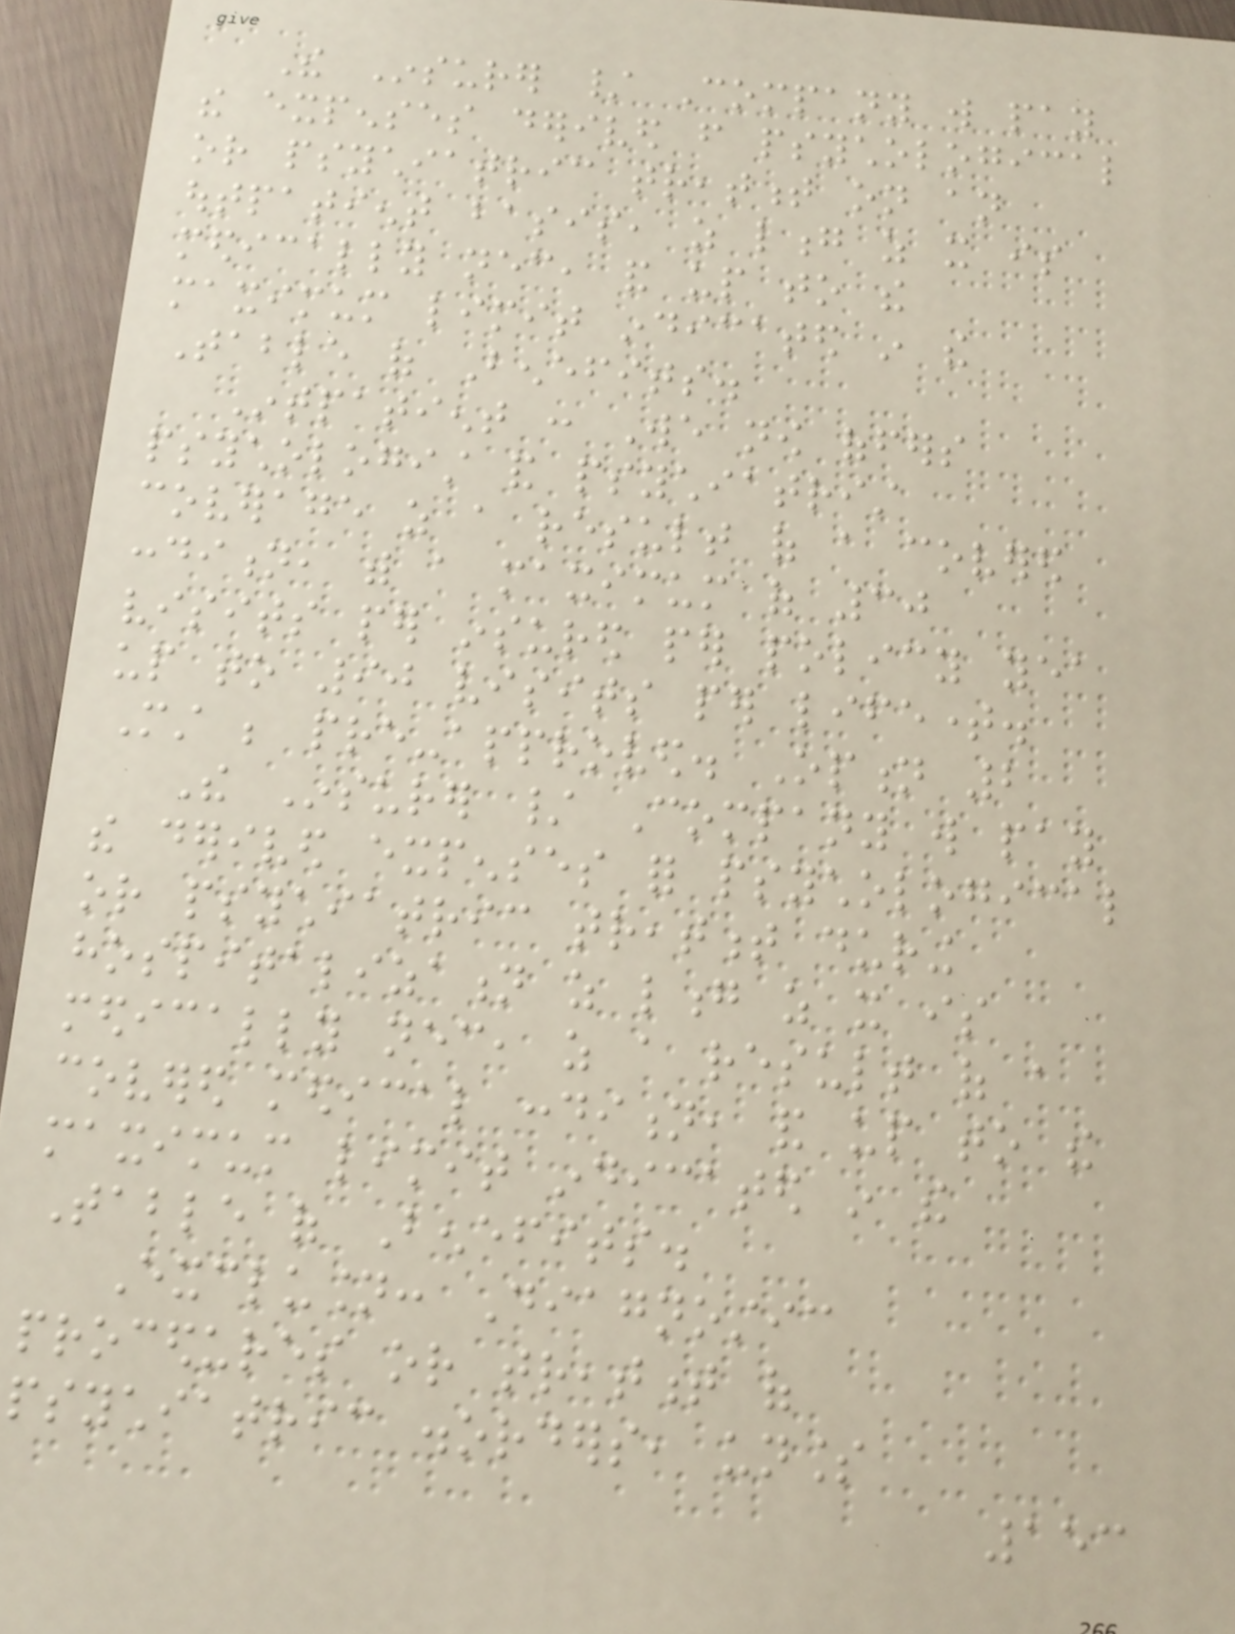The Insurer / Company will pay
the expenses derived from psychological
or psychiatric treatment on an
outpatient basis, as long as it is
medically necessary, and up to the
maximum limit indicated in the
Table of Benefits.
Intpatient : We now offers
psychologist and psychiatrist
coverage as a result of a covered
condition, with a maximum of 30
visits per insured per policy yea
up to 90 visits per lifetime.
Must be pre-approved. Option 2
The Insurer / Company will pay
the derived expenses for psychological
or psychiatric treatment during
hospitalization as long as it is
medically necessary, as a result of a
covered medical condition, and up to the
maximum limit indicated in the
Table of Benefits.
Exclusion: Diagnostic
procedures or treatment of
psychiatric disorders, unless
153
